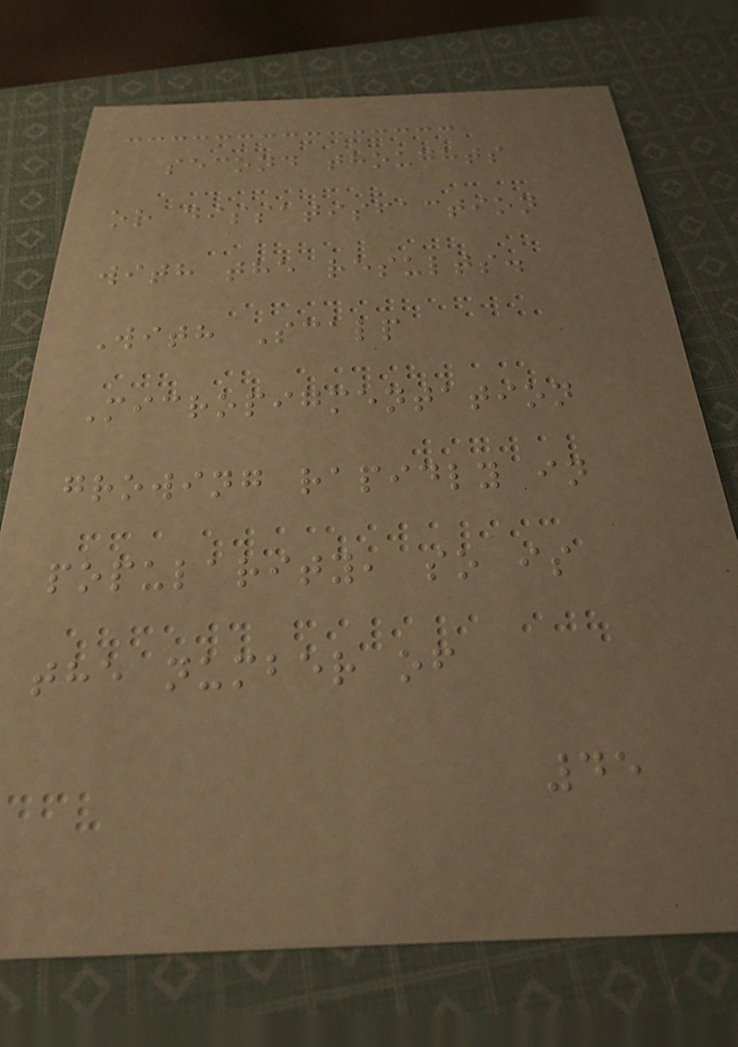second thoughts
or dissatisfaction
with the results.
With Scalp
Micropigmentation
growing rapidly in
popularity, so is
the number of
45
